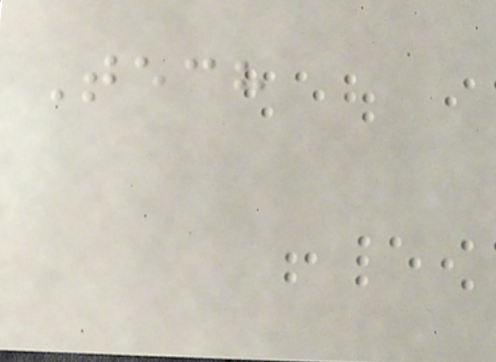Tech
